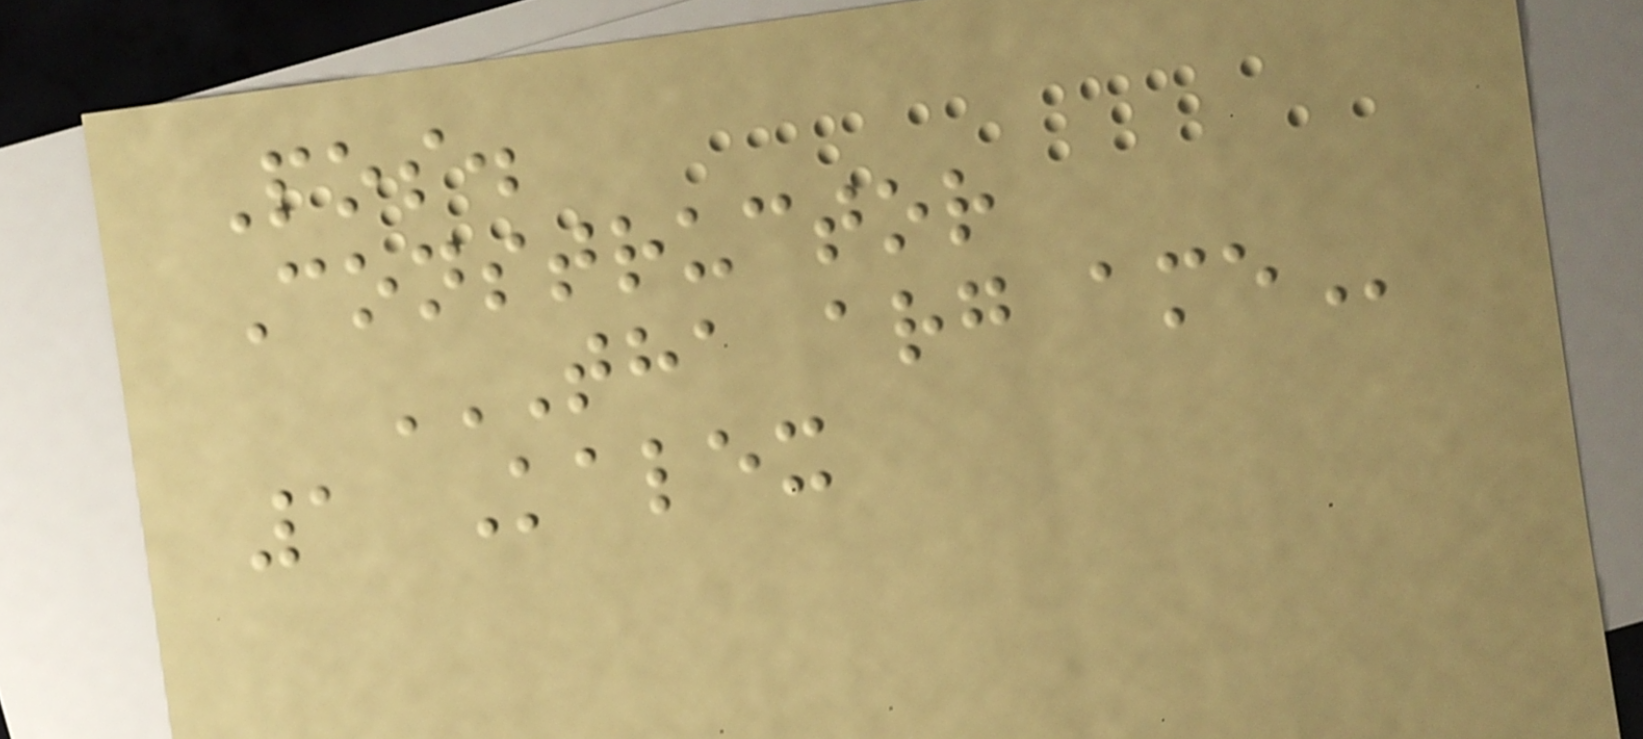Pos.
Constructor
THA ARG AME
1 Kalex
